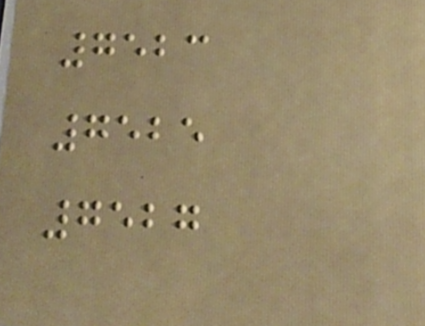7523
7525
7527
